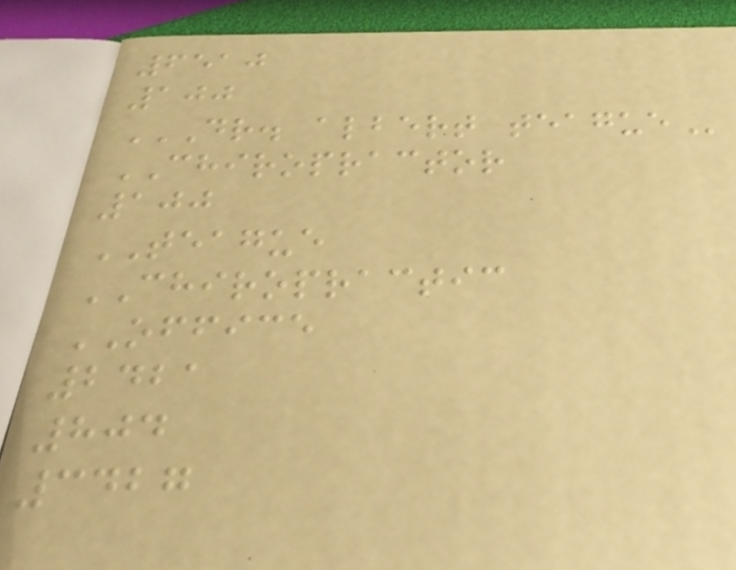6510
100
DR. ALBERT TEAGUE
CHIROPRACTOR
100
TEAGUE
CHIROPRACTIC
OFFICE
2421
804
3427
